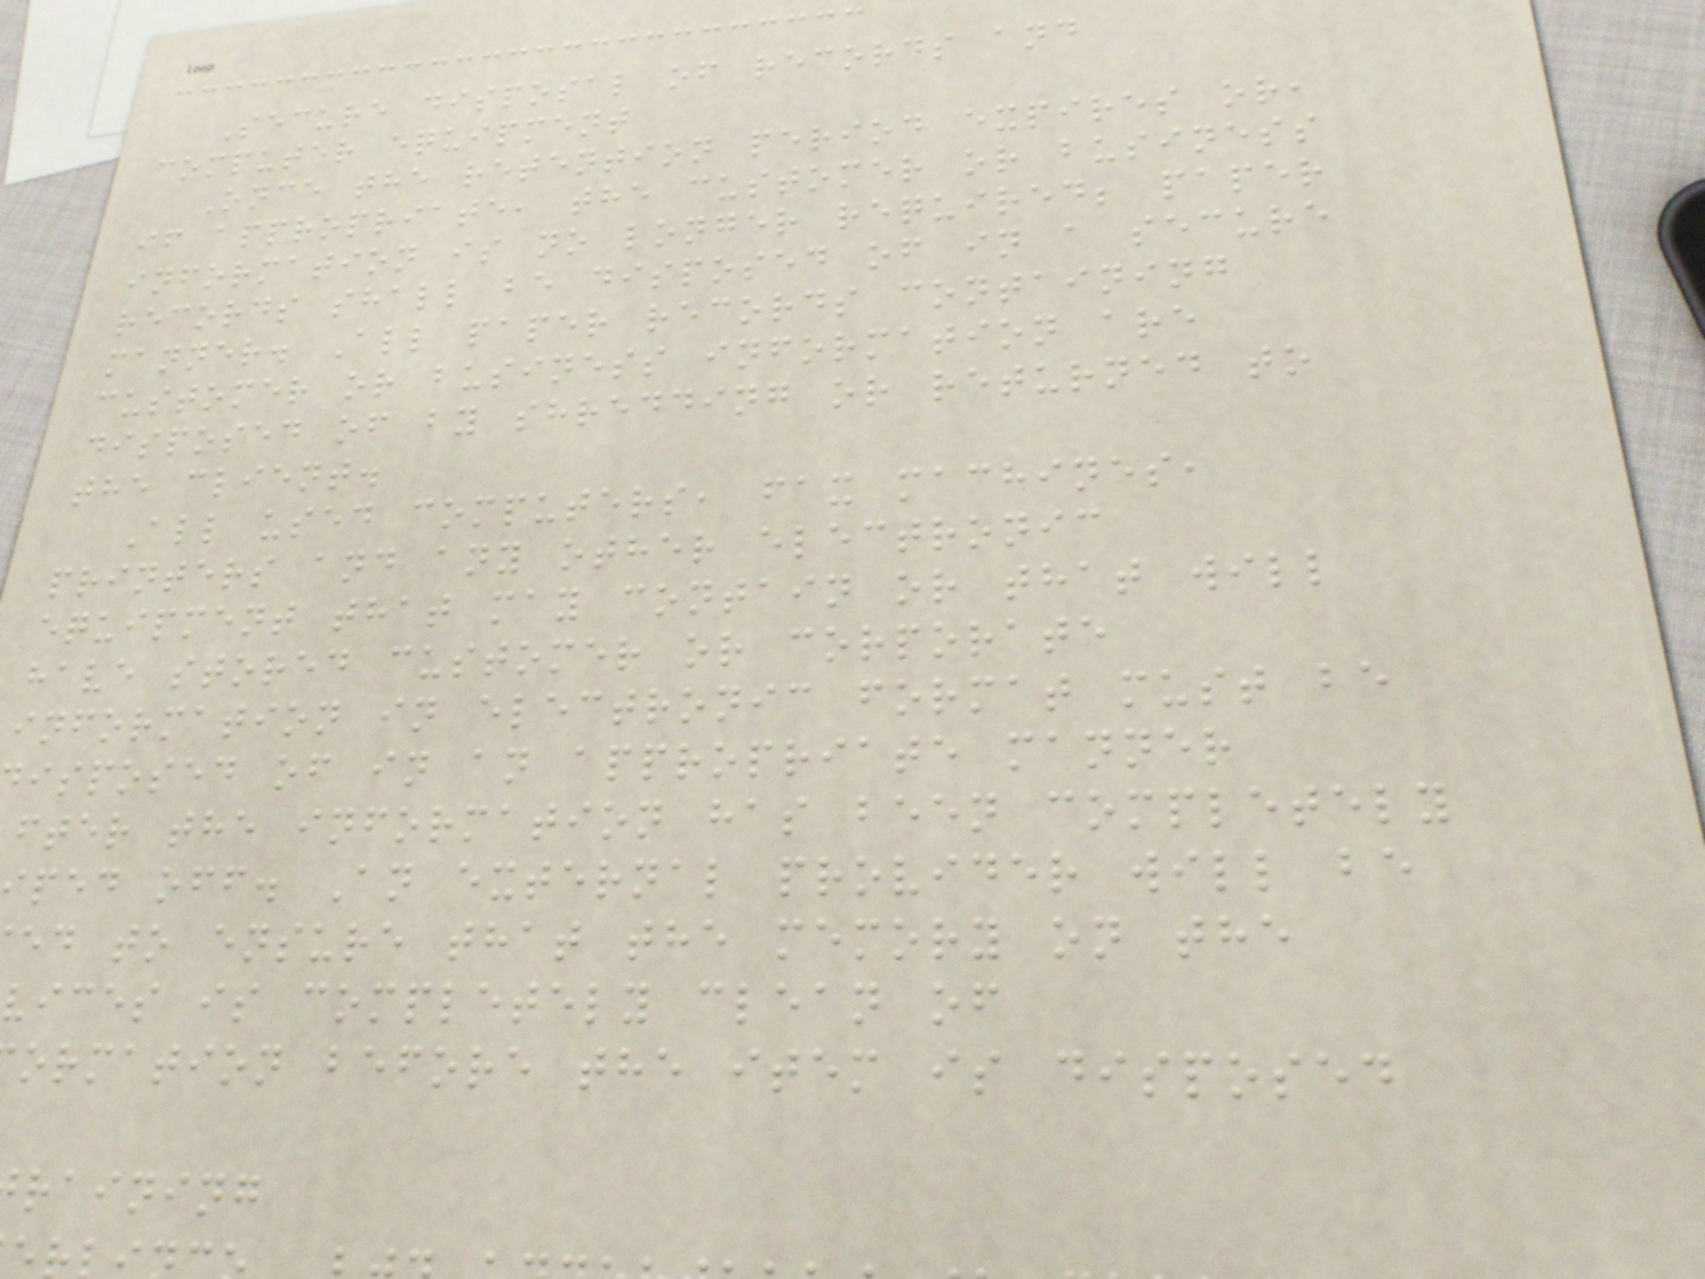Secure disposal of records and
computer equipment
Once the retention period expires or,
if appropriate, the customer or business
information is no longer required; paper
records shall be disposed of in a secure
manner. All paper records containing
customer or business information are
disposed of by shredding or returned to
the client.
All used computers, fax machines,
printers and any other electronic
equipment that may contain or that will
have stored customer or corporate
information in electronic format must be
isposed of in an appropriate manner
fter the information has been completely
ped off. An external provider will be
ed to ensure that the memory on the
vices is completely clean of
ormation before the item is disposed
raining
